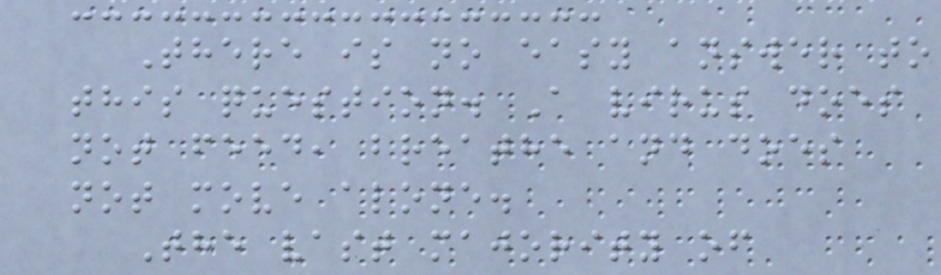There is no easy answer to
this question. A virus does
not feed, breathe and does
not move alone.
The vast majority of
